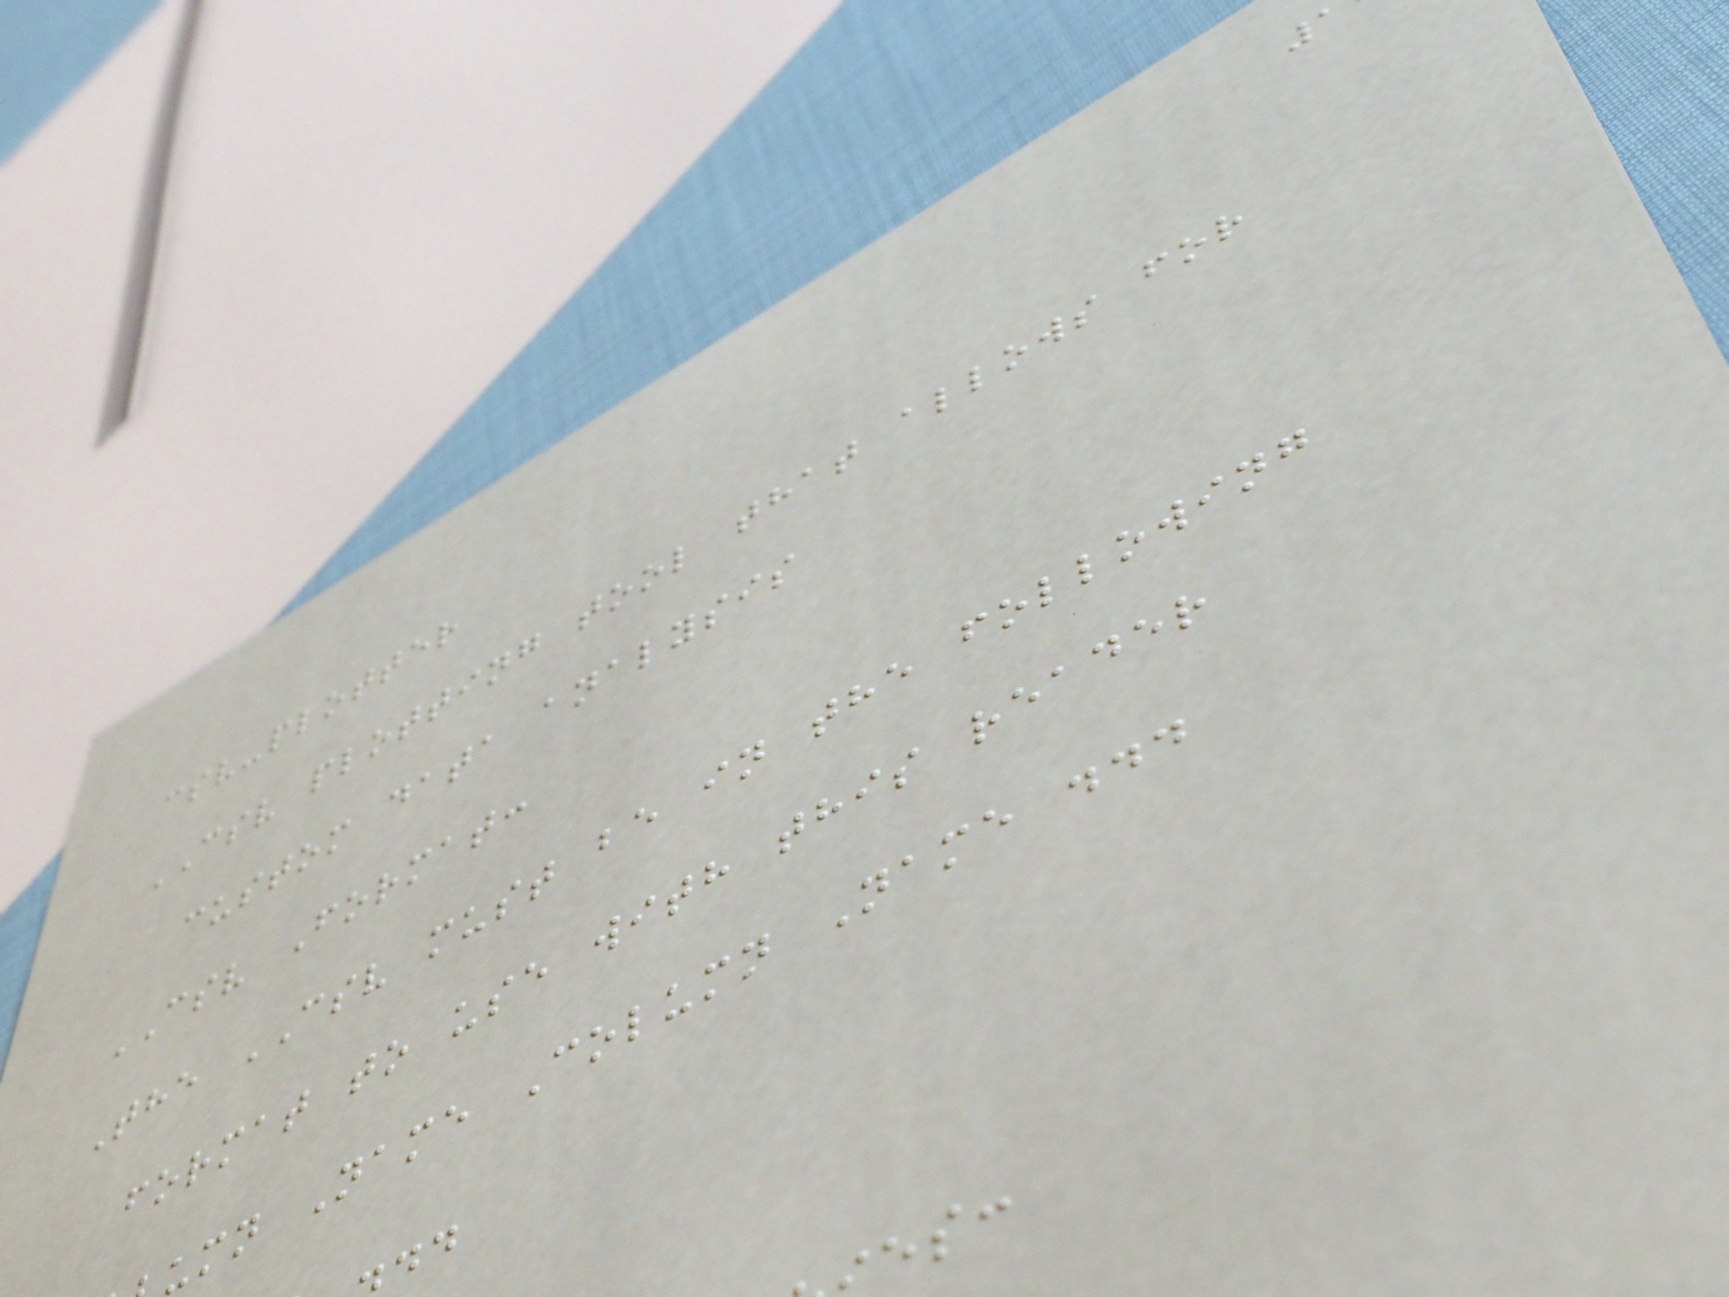csv-plotter
CSV plotting tool that allows for
custom data analysis
CSV Format:
The CSV must be in the following
format to use with this reader
umn Name Column Name ...
